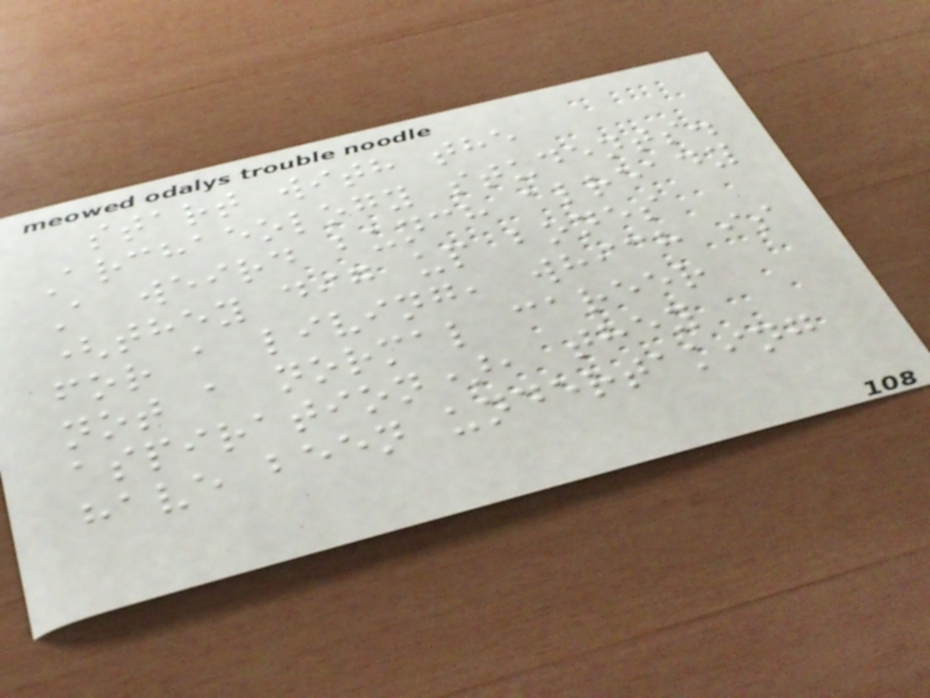start with the
Archaeology students.
A weird bunch already
(they dig up bones
for a living, which is
not a normal career
aspiration), they
have been undertaking
